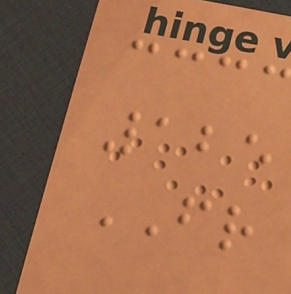125
FR
